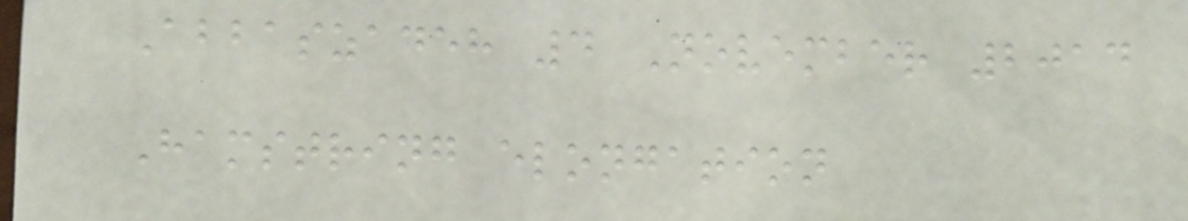Abbaszadeh 4 November 2014
Hamstring elongation
